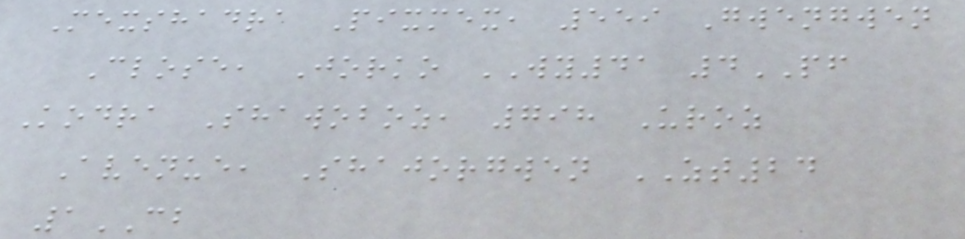Mexshadra Pixmex, 559 Gwengwen
Close, Jorko WY41 4PF
Kodra Shawoboz, 798 Uroz
Avenue, Shajorgwen ZT24
1CB
